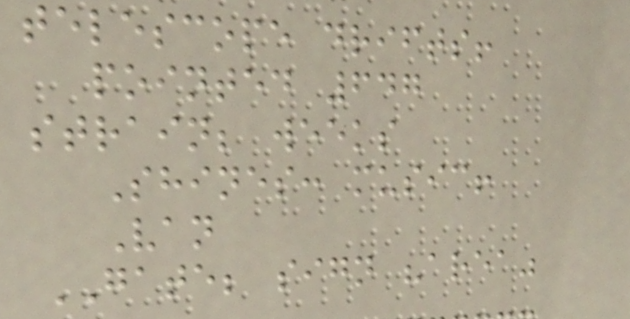telescope drifts!
pointed 647
strain; weeks
Shines: music!
Van
GATE; sign "area"
